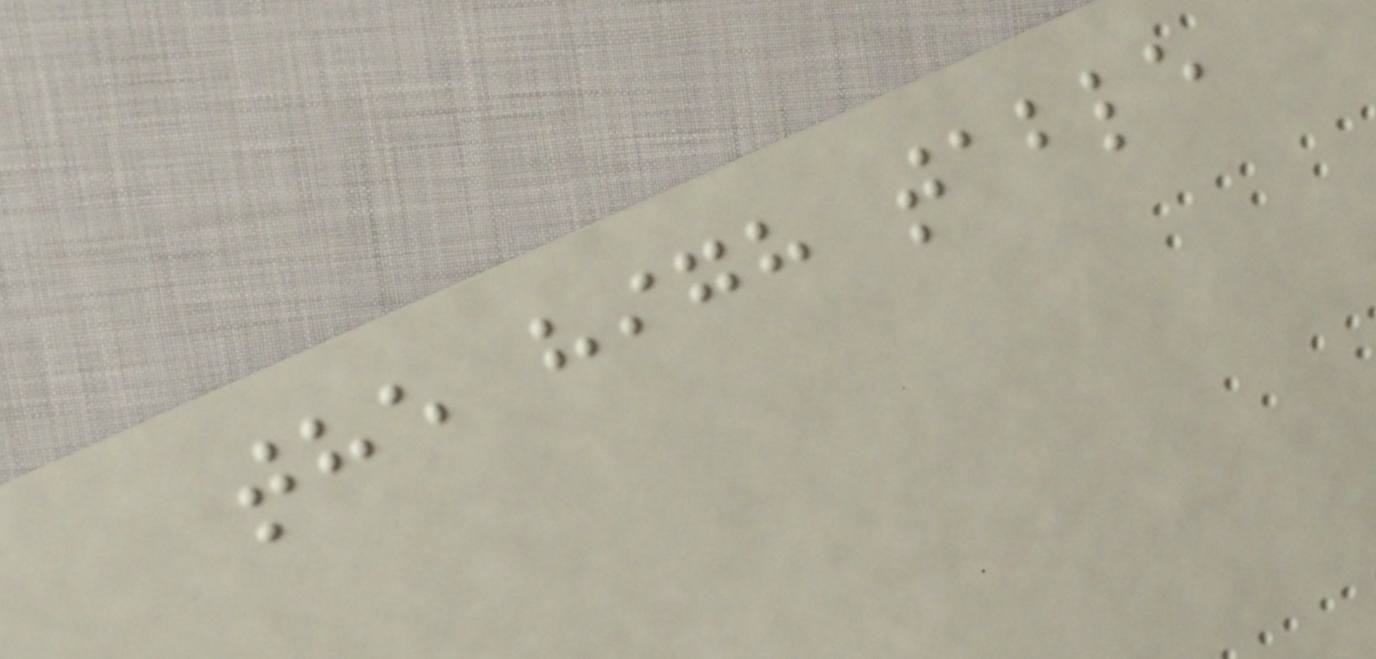the high table
